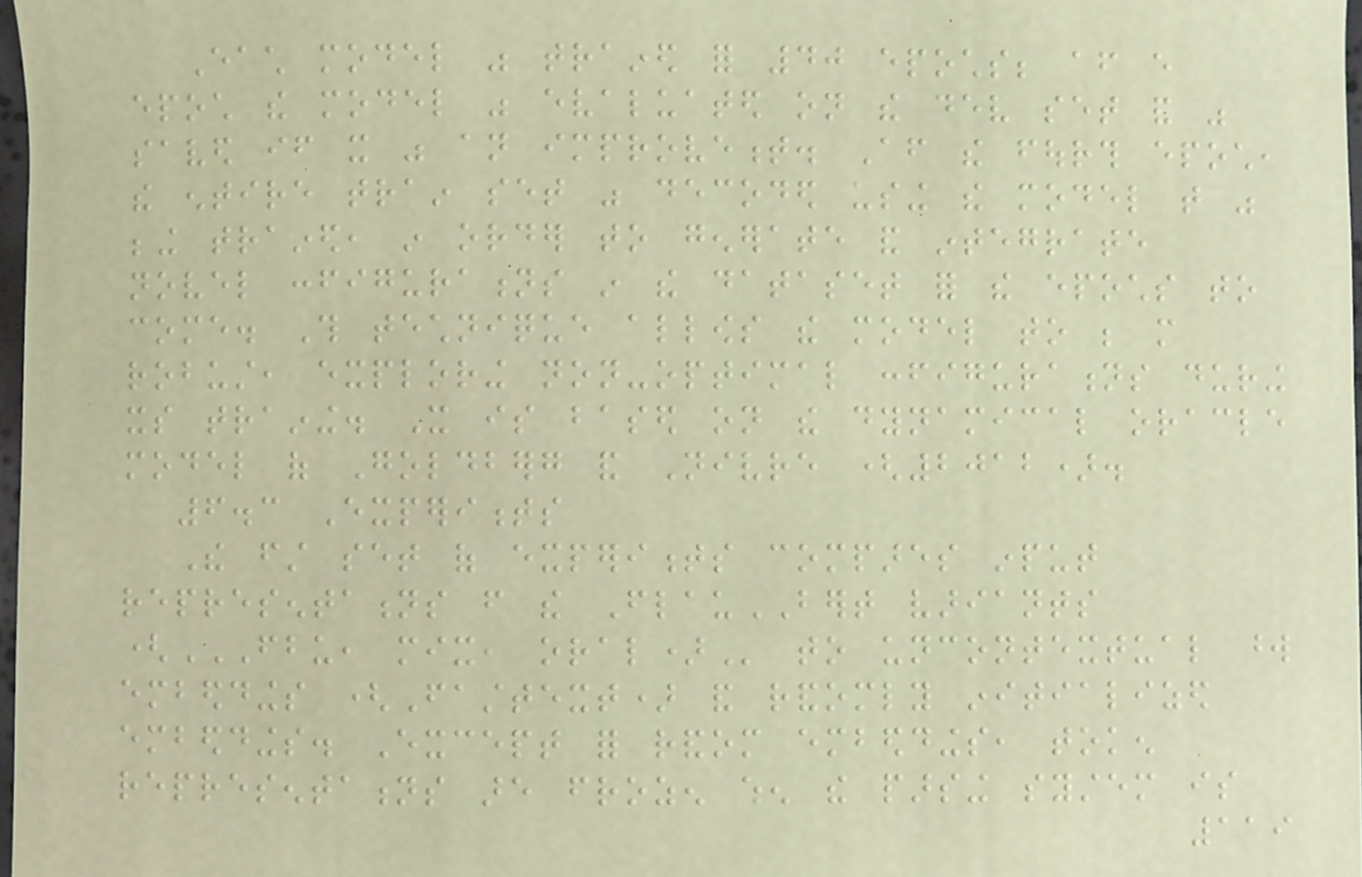Each model was trained for 40 epochs; after every
epoch the model was evaluated on the dev set and was
saved if it was an improvement. After the fourth epoch,
the entire train set was decoded using the model that was
being trained, in order to generate and integrate
novel configurations in the dataset for the epochs to
come. This technique allows the model to be more
robust, exploring non-optimal configurations during
its training. It is based on the dynamical oracle
model of Goldberg and Nivre (2012).
6.3 Experiments
The first set of experiments compares input
representations from the FlauBERT variants
(FBU, MIX, ORAL) to uncontextual word
embeddings (Fasttext) and randomly initialized
embeddings. Except for random embeddings, token
representations are frozen when the parsing system is
119
